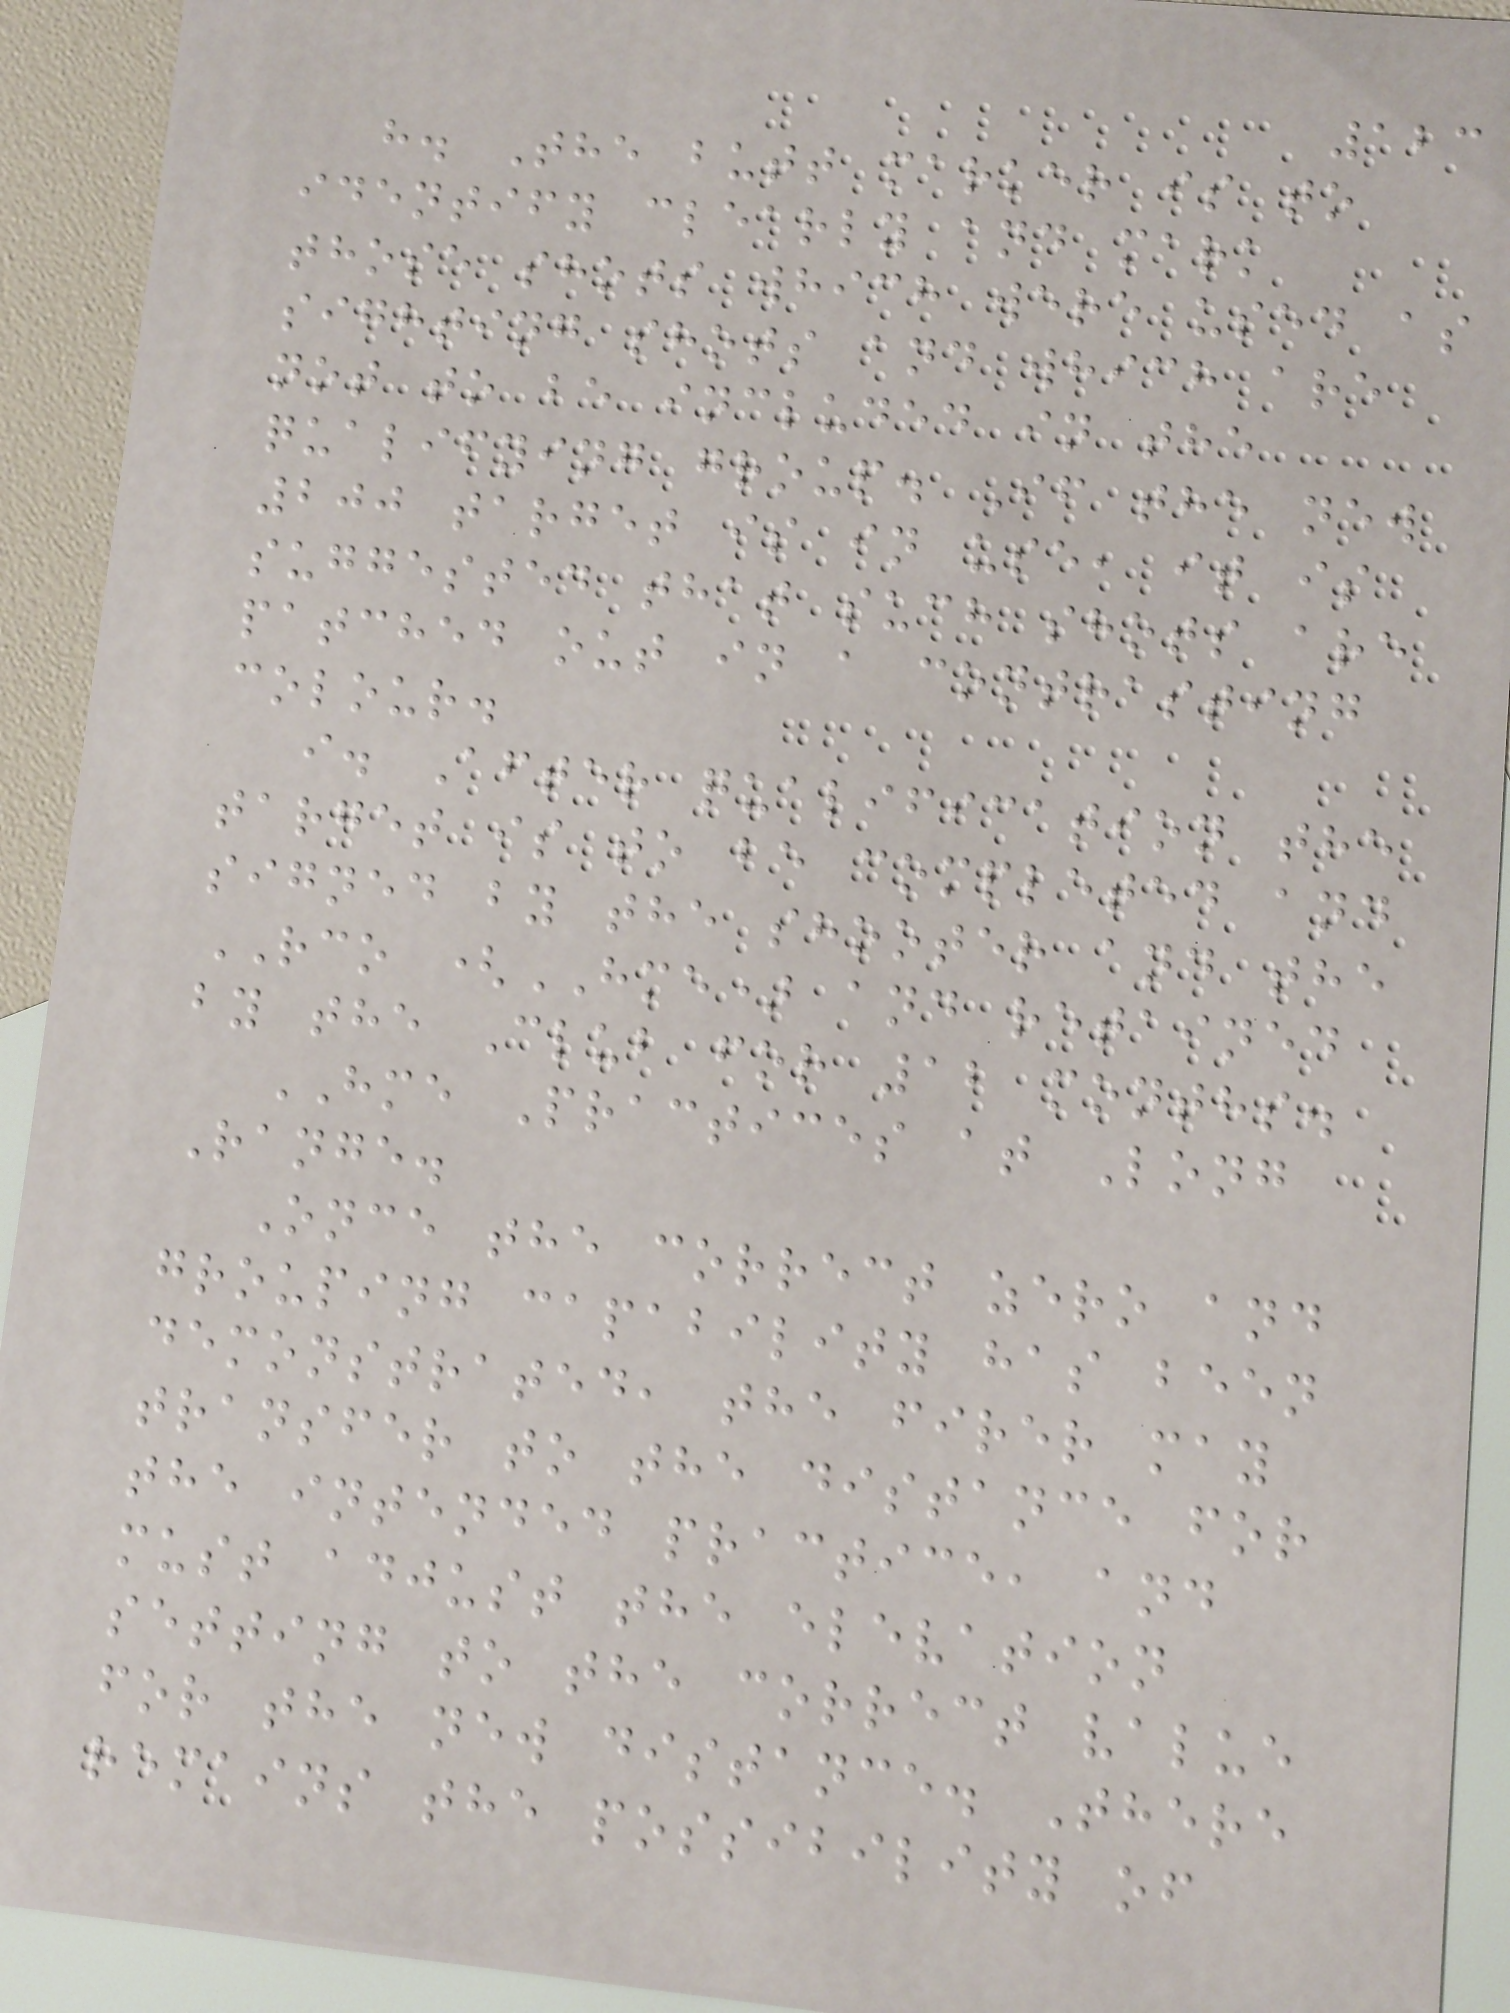123
h. The butt marker is to
identify clearly and mark
those shots which were used as
sighting shots and which are
not to be included in the
qualifying group. If the new
200 target is in use, it is
suggested that such shots are
patched out in a contrasting
colour.
i. After qualification the
target is to be completed and
signed by the shooter and the
RCO (HME) and retained
by the Club for 12 months.
HME Practices at Long
Range.
Once the correct zero and
grouping capability has been
demonstrated, the firer may
transfer to the distance for
the intended practice, and
must adjust the elevation
setting to the correct value
for the new distance. There
remains the possibility of
